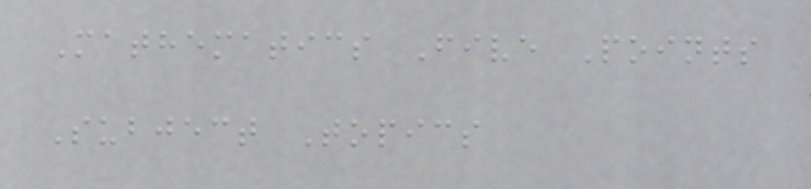Mathematics Five Points
Subject Topics
